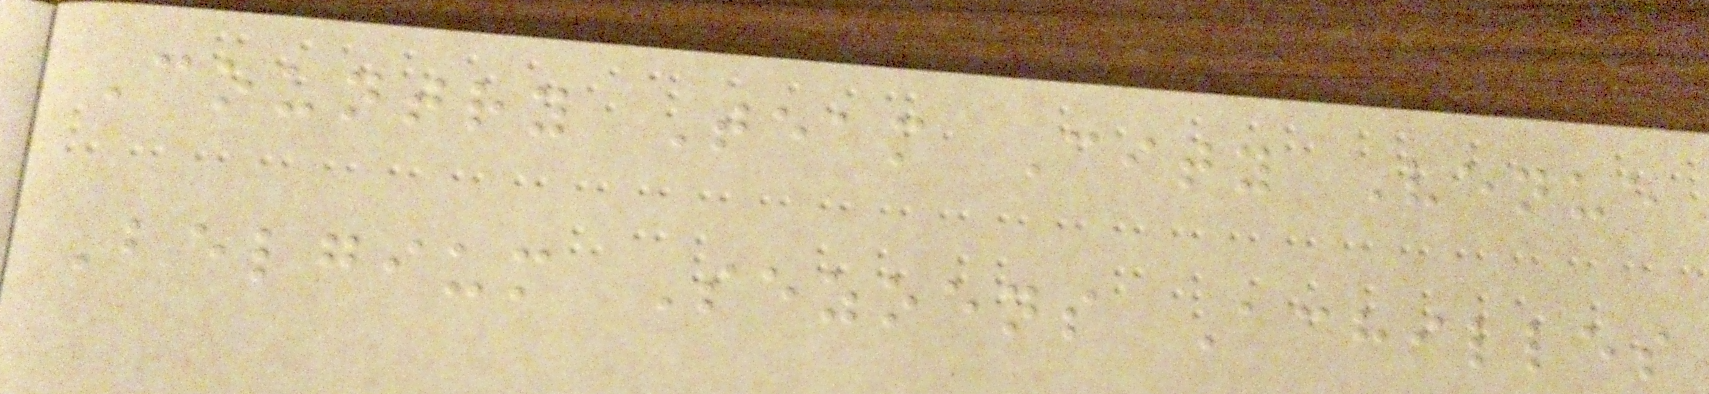Country Team City Venue
Belgium Sezoens Achilles
